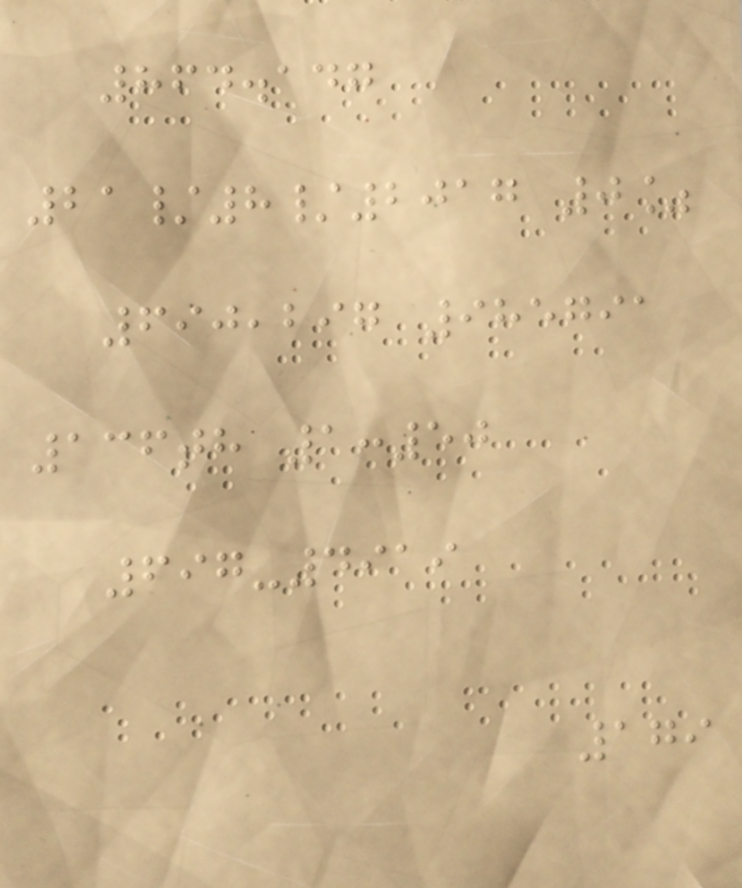864.147
21/8/2017 0%
690,297 985791
136th 1:50
697-4919
179
